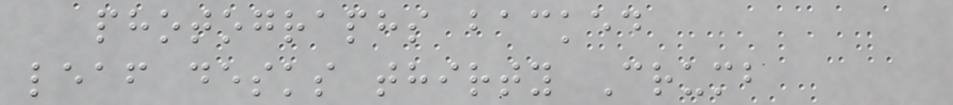photographs backed
leaf desks thirty Crumb
